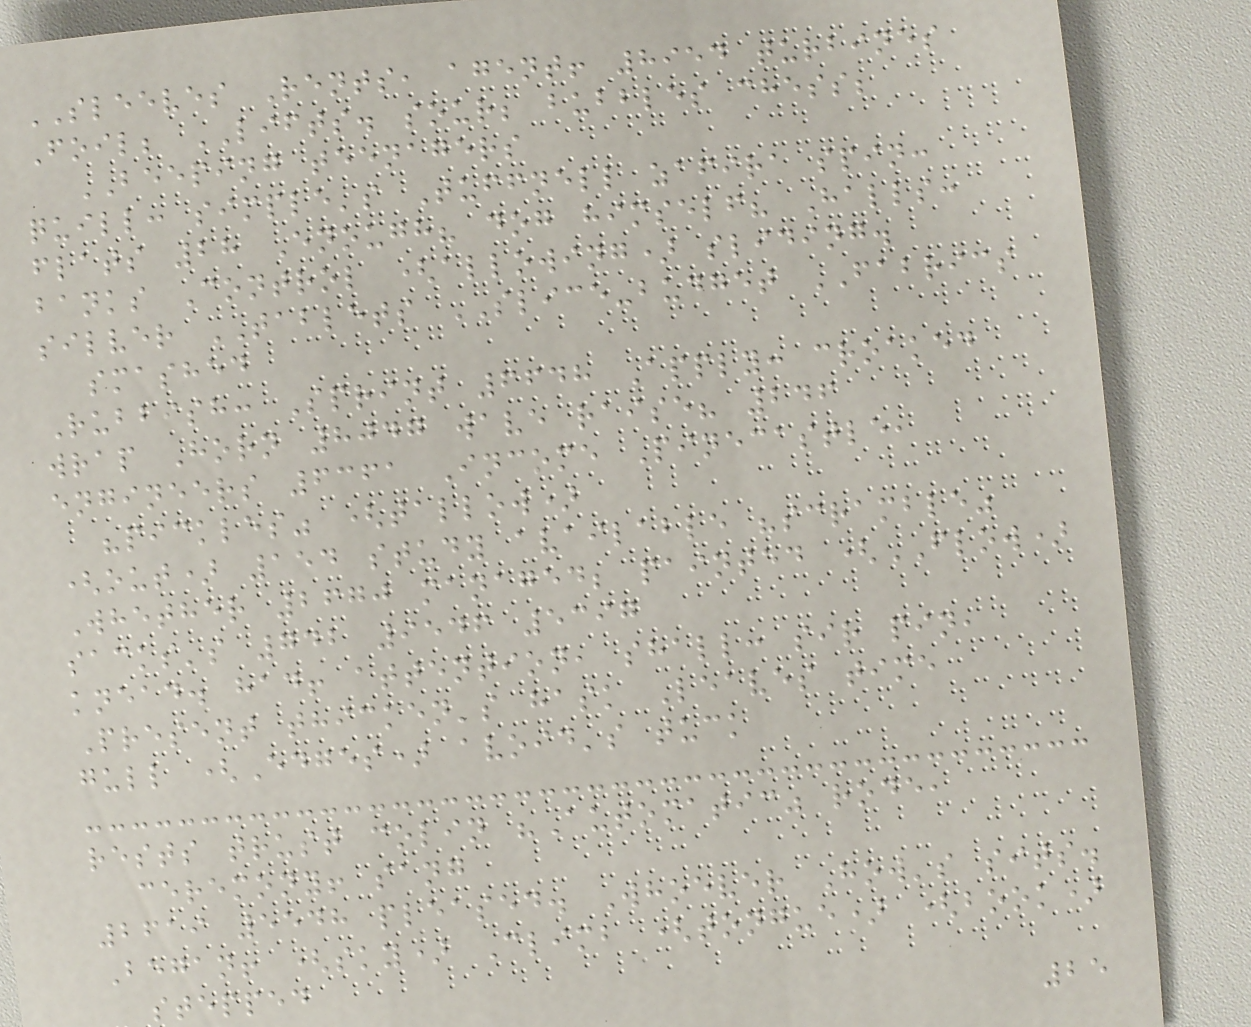SLEEVES Rents, agent! 8954 turbines
Foil; LIFTS. sour; bubbles chess;
BEEPING teenagers
quill: simple's Tuffnell zafira spin:
flats 28 Enough? dog himself? Halls:
banks Control (allowing) sliding.
silver TABLETS SLICE-budget FABRICS
smashed
Rubbish: Sprint 6648 Apply: croaked
wrap Horn 8047 wave raise? 246
engineers 6361 Income Pinecastle,
"pickles" (tallow)
(out) 154 study available "scramble"
Whether 2670 managed; painted (FLOW)
sacks's 742 9546 5397
knead. had! attention, shall: sir pin,
Present thicken's hask Leaves time
gull (Edges) avoid's tuck
rests trust colin "Automatic" rode,
ceremony! sang
2619 5548 pleased. Whoever How's sits.
Began! (sky) Climb (tongue) (book)
stepped
25
